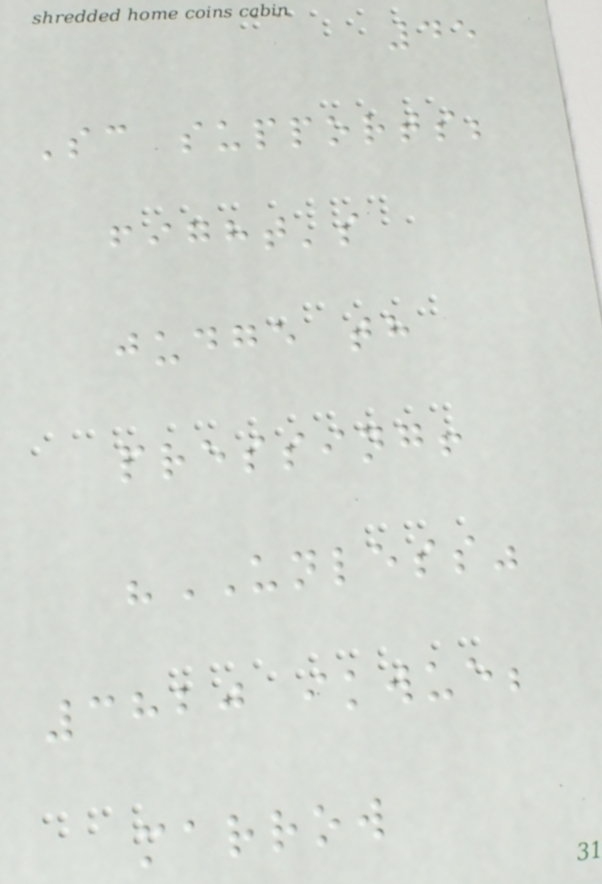45
Sc supports;
fight's
judge th
pressing!
"UNLESS"
3820 ikwue;
marrow
